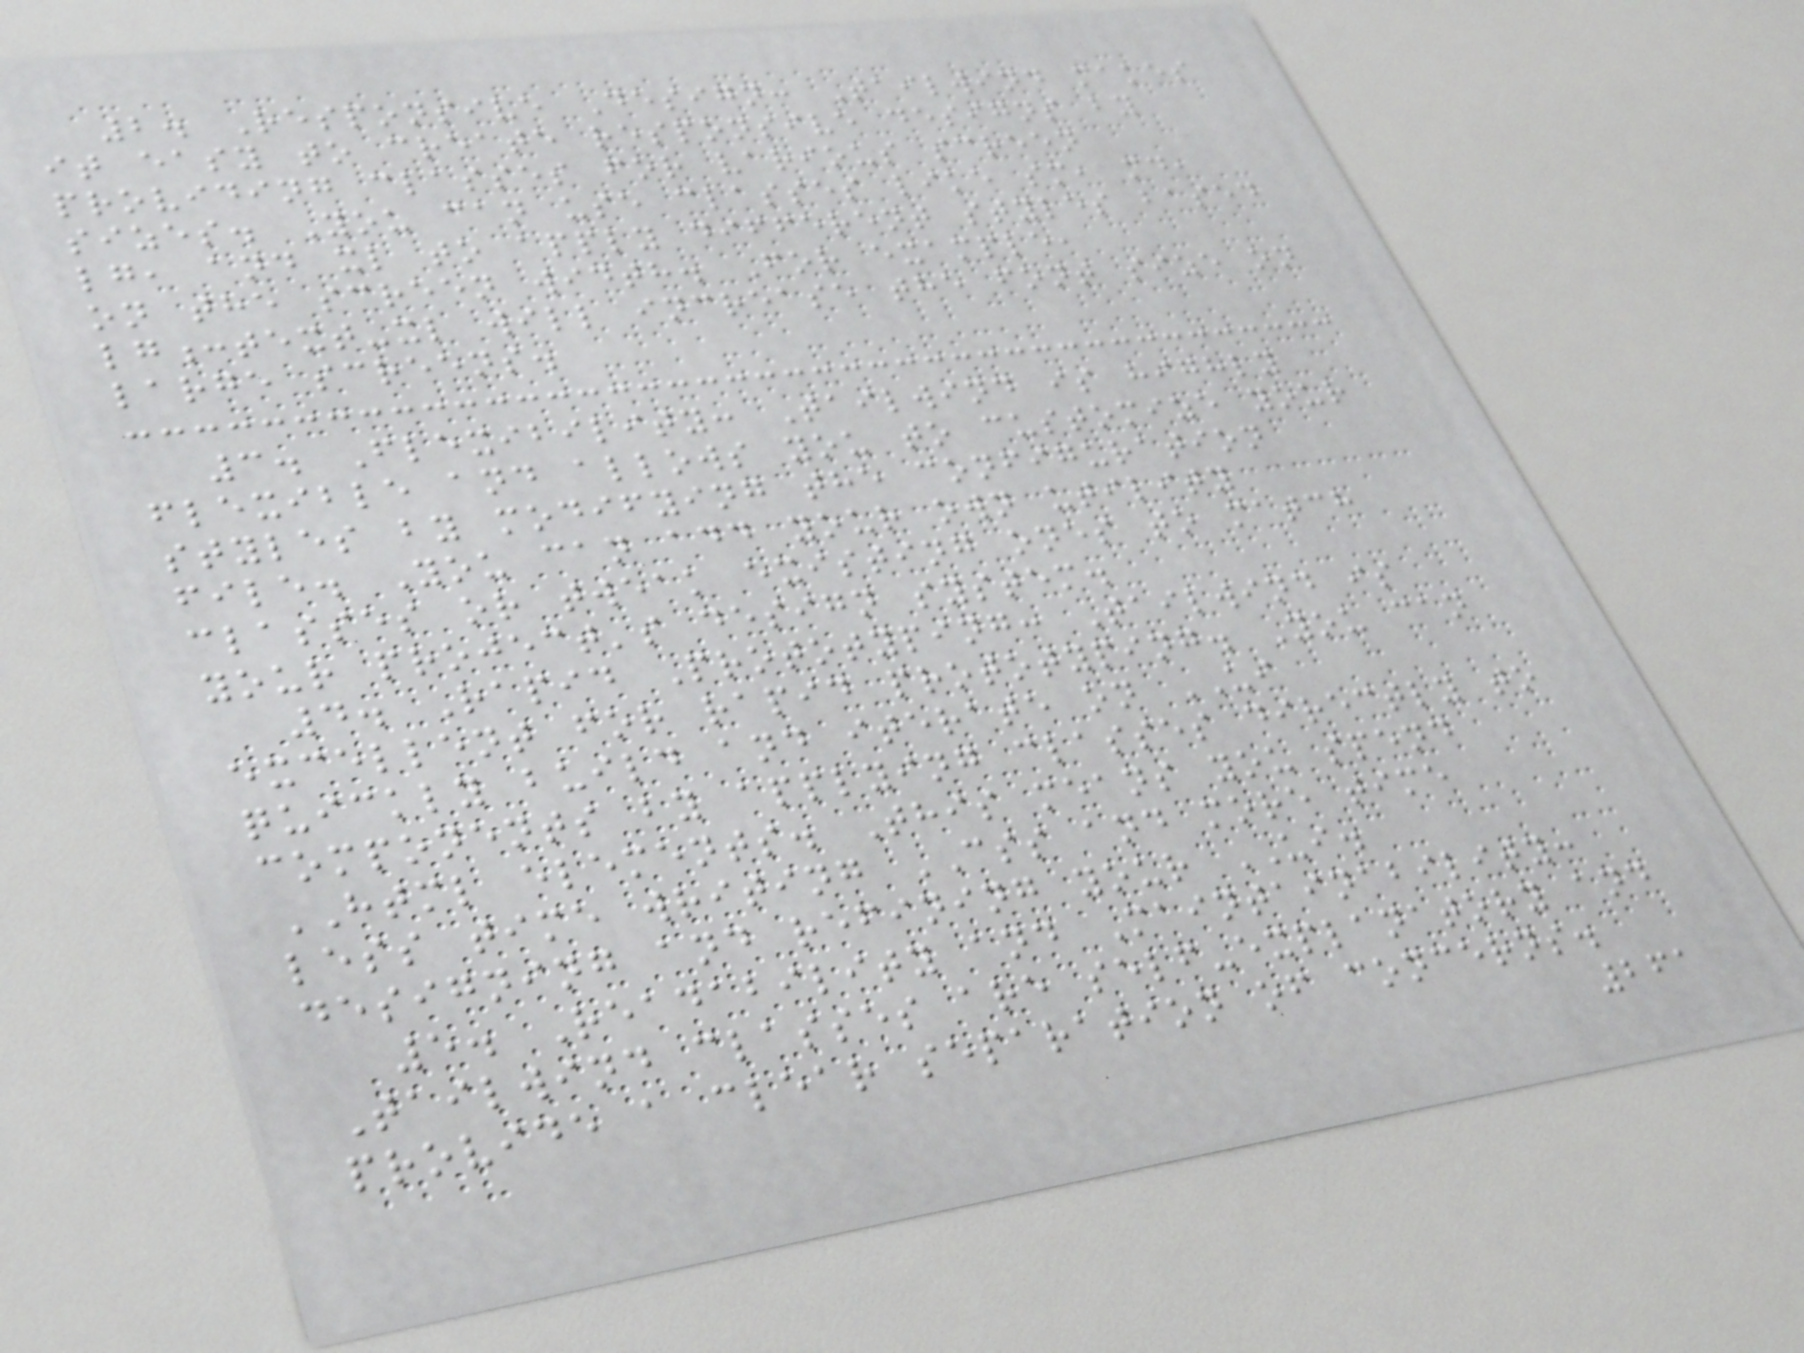2. Responsive Design: Tailwind makes
it easy to create responsive designs by
providing classes for various screen
sizes. You can use classes like sm, md,
lg, and xl to apply different styles based
on the screen width. For example,
lg:text-xl will increase the font size on
large screens.
3. Flexibility: Tailwind is highly
flexible and allows you to customize your
styles by modifying the configuration
file. You can add your own utility
classes or tweak existing ones to match
your project's design system.
4. Rapid Prototyping: Tailwind is
excellent for rapid prototyping. You can
quickly build and iterate on UI
components by applying classes directly to
HTML elements. This means you spend
less time writing CSS and more time
designing and refining your UI.
5. Readability and Maintainability:
Tailwind classes are self-explanatory and
provide a clear separation of concerns.
261
